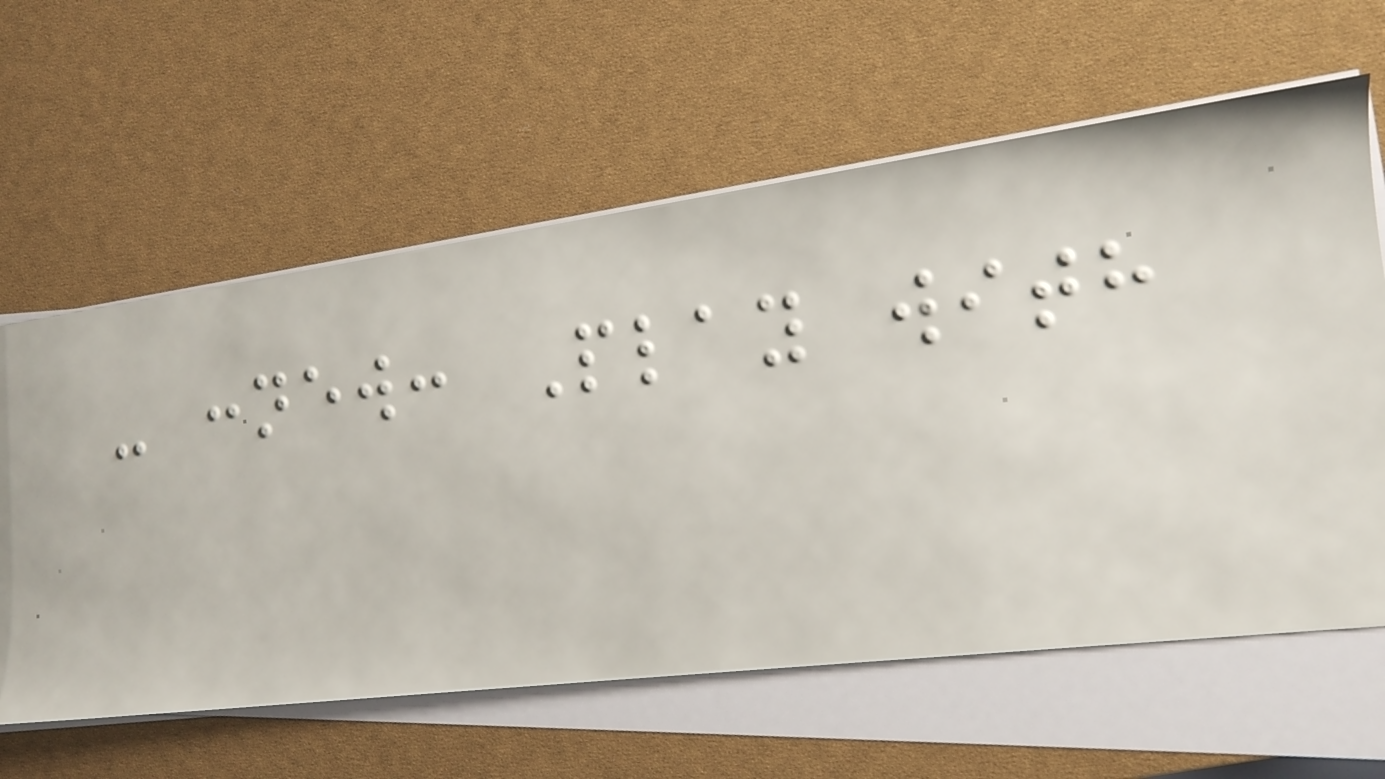- :new: Play with
